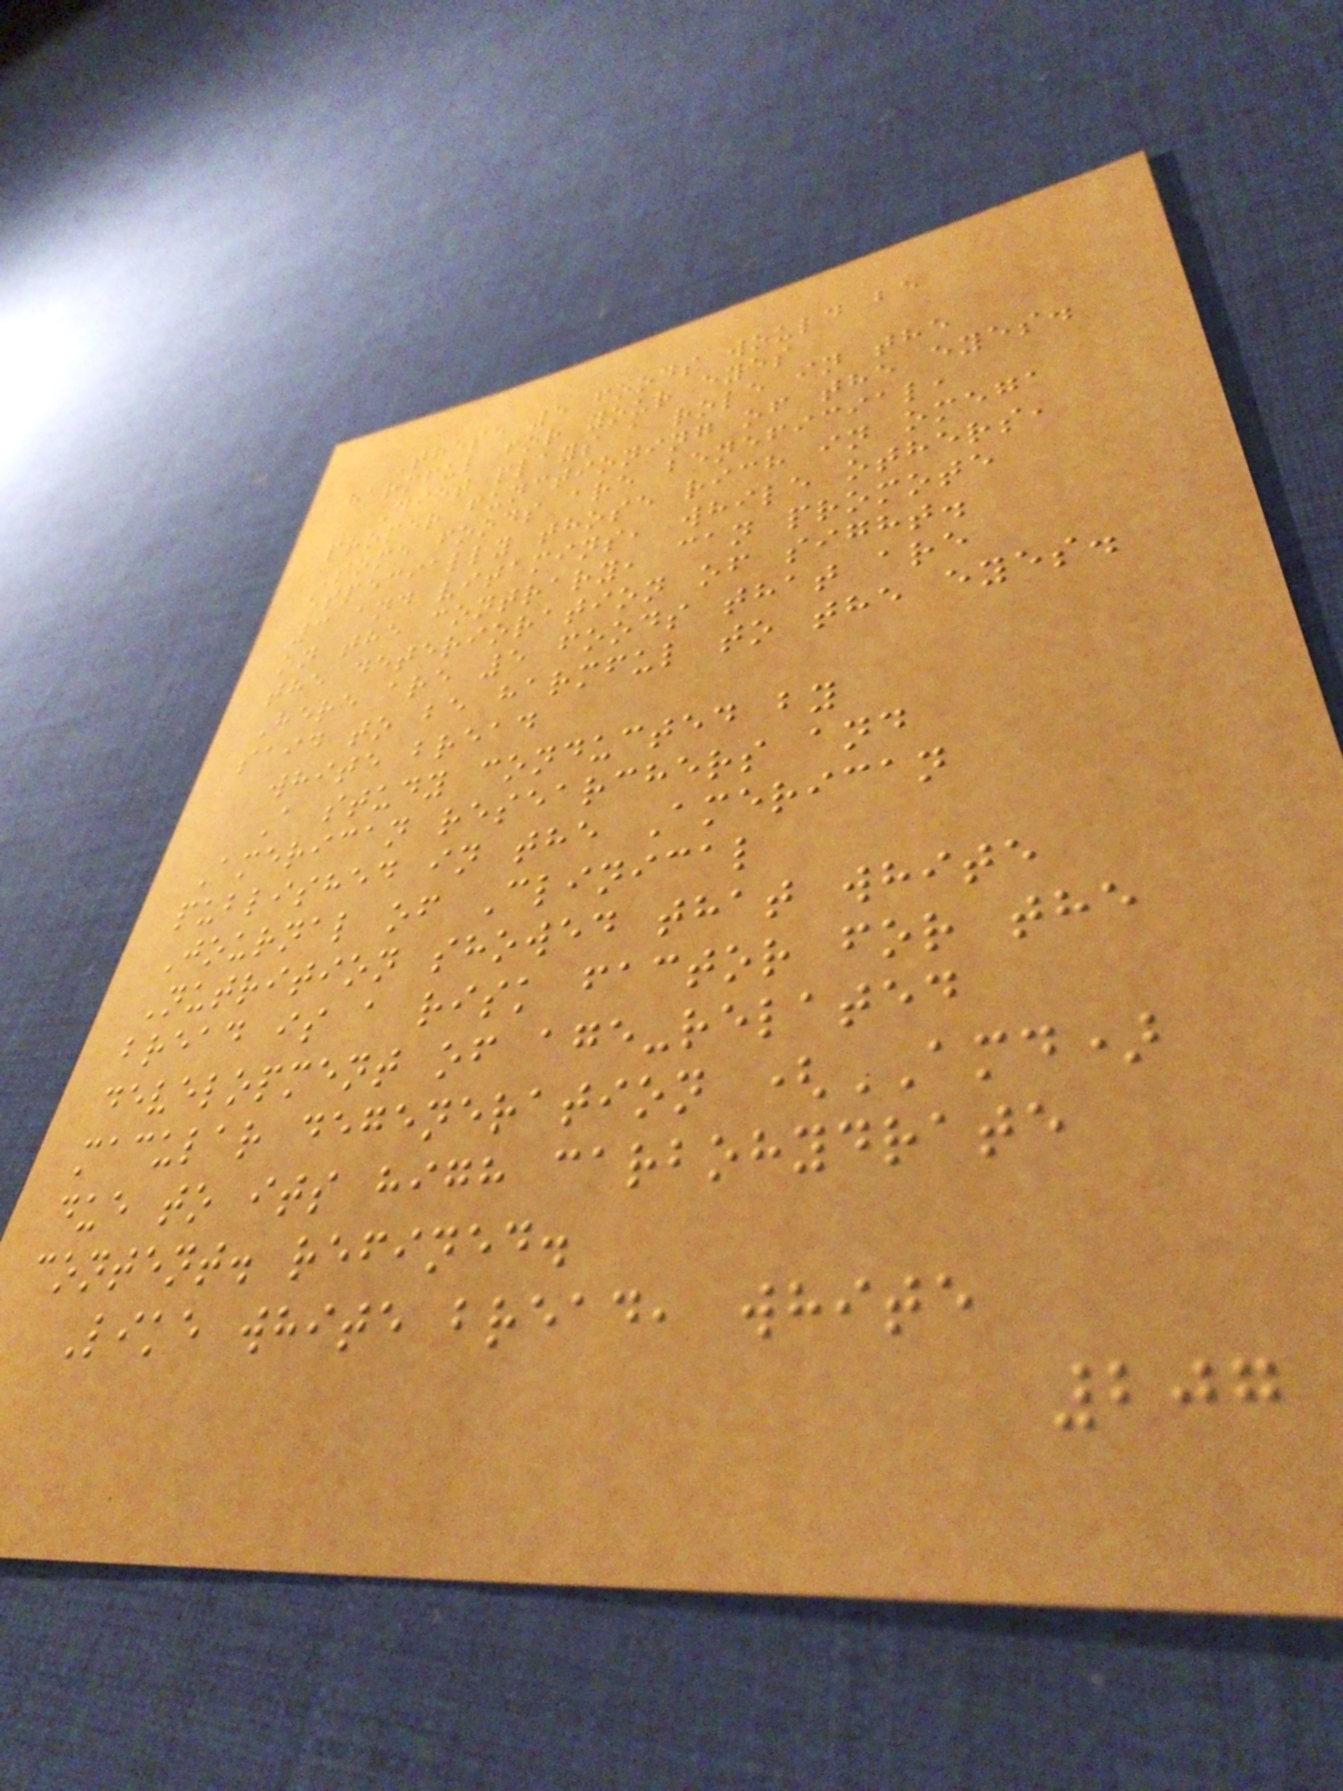These 5 foods would be
harmful for your eyes
Diet plays a role in the
proper functioning of the eyes.
Some foods are beneficial,
especially those rich in omega
3 and vitamins, while others,
on the contrary, can promote
the deterioration of sight.
Here are 5 foods that are
said to be harmful to the eyes.
white bread
A study conducted by
American researchers and
published in the American
Journal of Clinical
Nutrition showed that white
bread is a risk factor for the
development of age-related
macular degeneration (AMD)
due to its high carbohydrate
content. refined.
Like white bread, white
207
